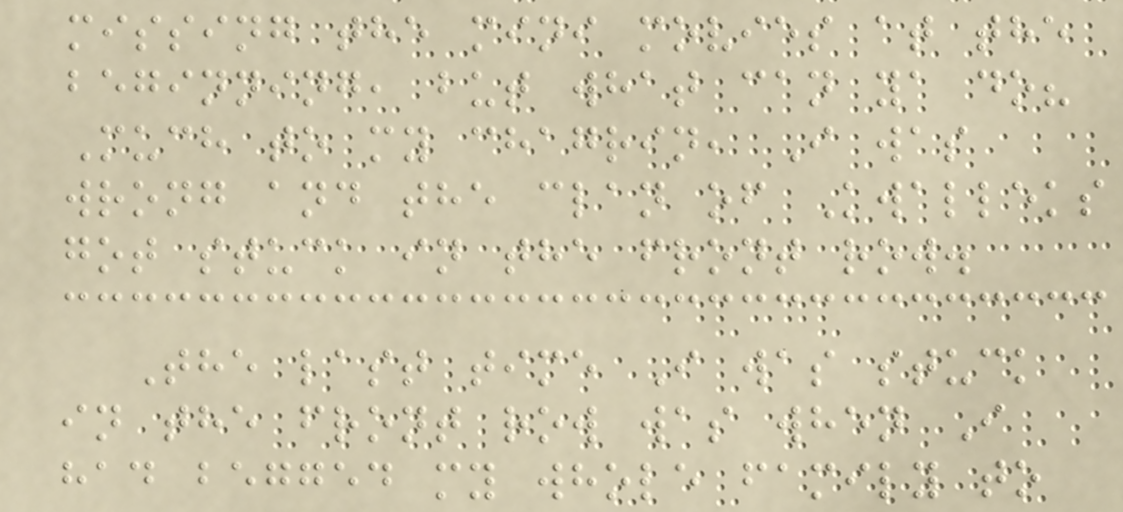missing the mini movies at the
beginning, but what can ya do?
Much to my chagrin, I was
wrong and the clan of Kwalleks
got stuck in the front row.
The last time I was stuck
in the front row was when I
had begged my whole family to
